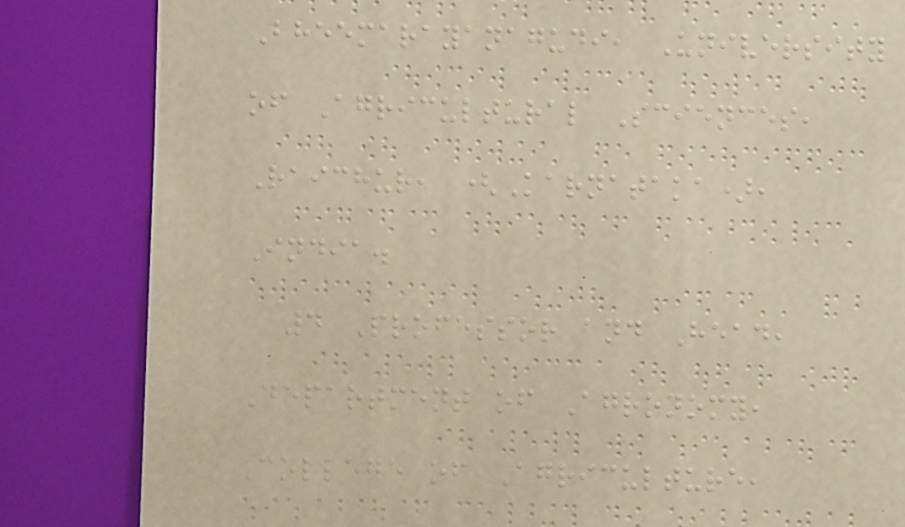Bheemarayanagudi, University
of Agricultural Sciences,
Raichur, (Karnataka),
India.
4 Professor and Head,
Department of Agronomy,
College of Agriculture,
